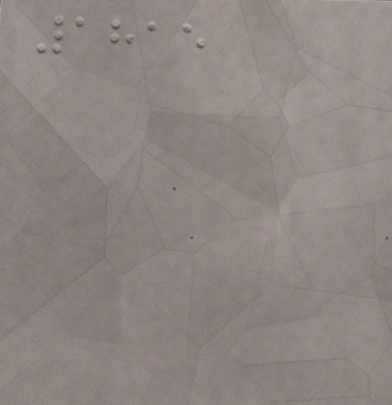1815
